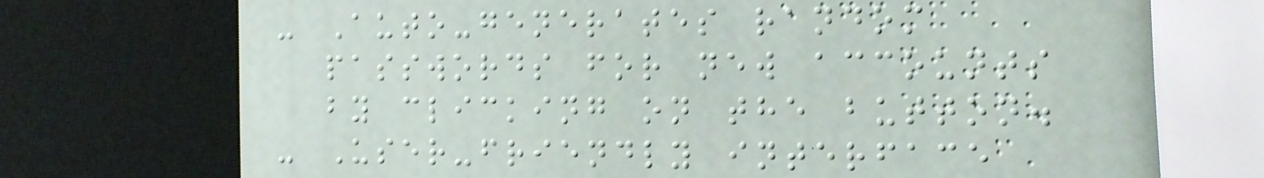- Auto-generates random
passwords for new accounts
by clicking on the button.
- User-friendly interface
